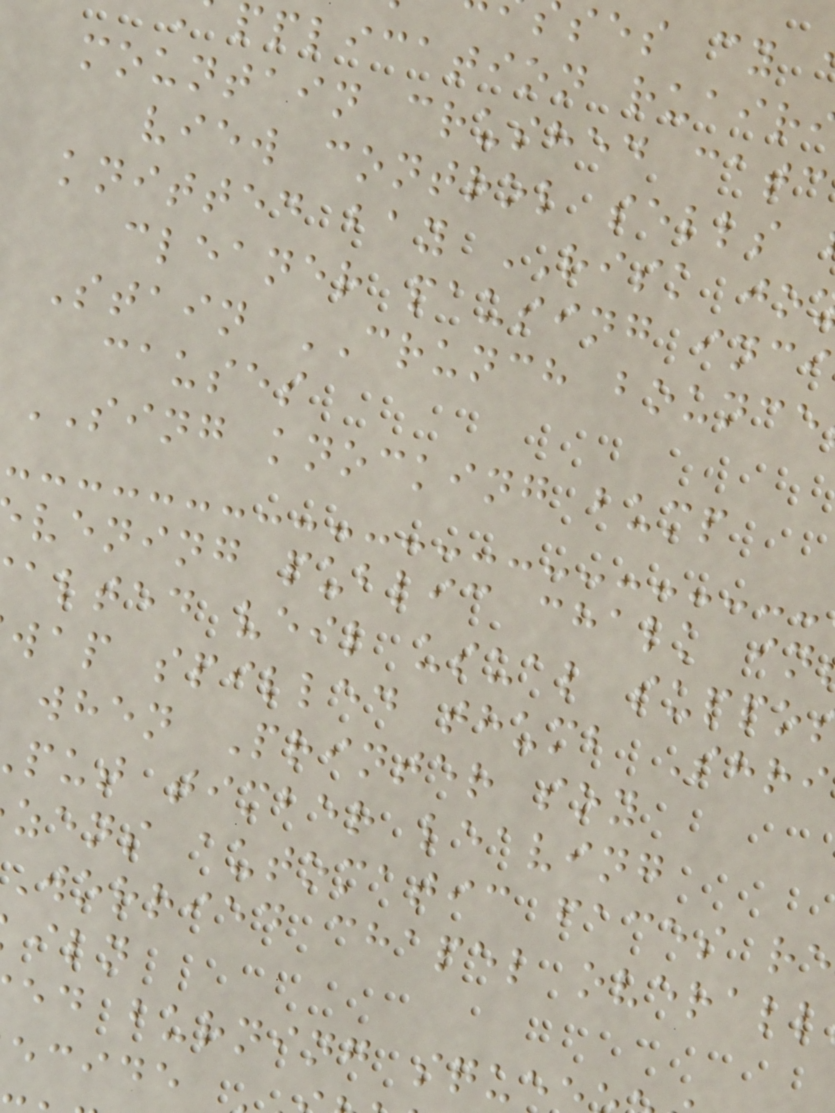ses cy
pplication ruair
mountain crushed catc
view control sells
knitted bay RISK jo
cleaner pausing inci
Stain CRUNCH bounce
causes
SING knocking bump
vening public chalk in
alted veil usual suppo
wap spilled thumb Shri
when Printer soy
put timber leaving
zens automatic faces re
Worried chapel overall
ed burning sque
